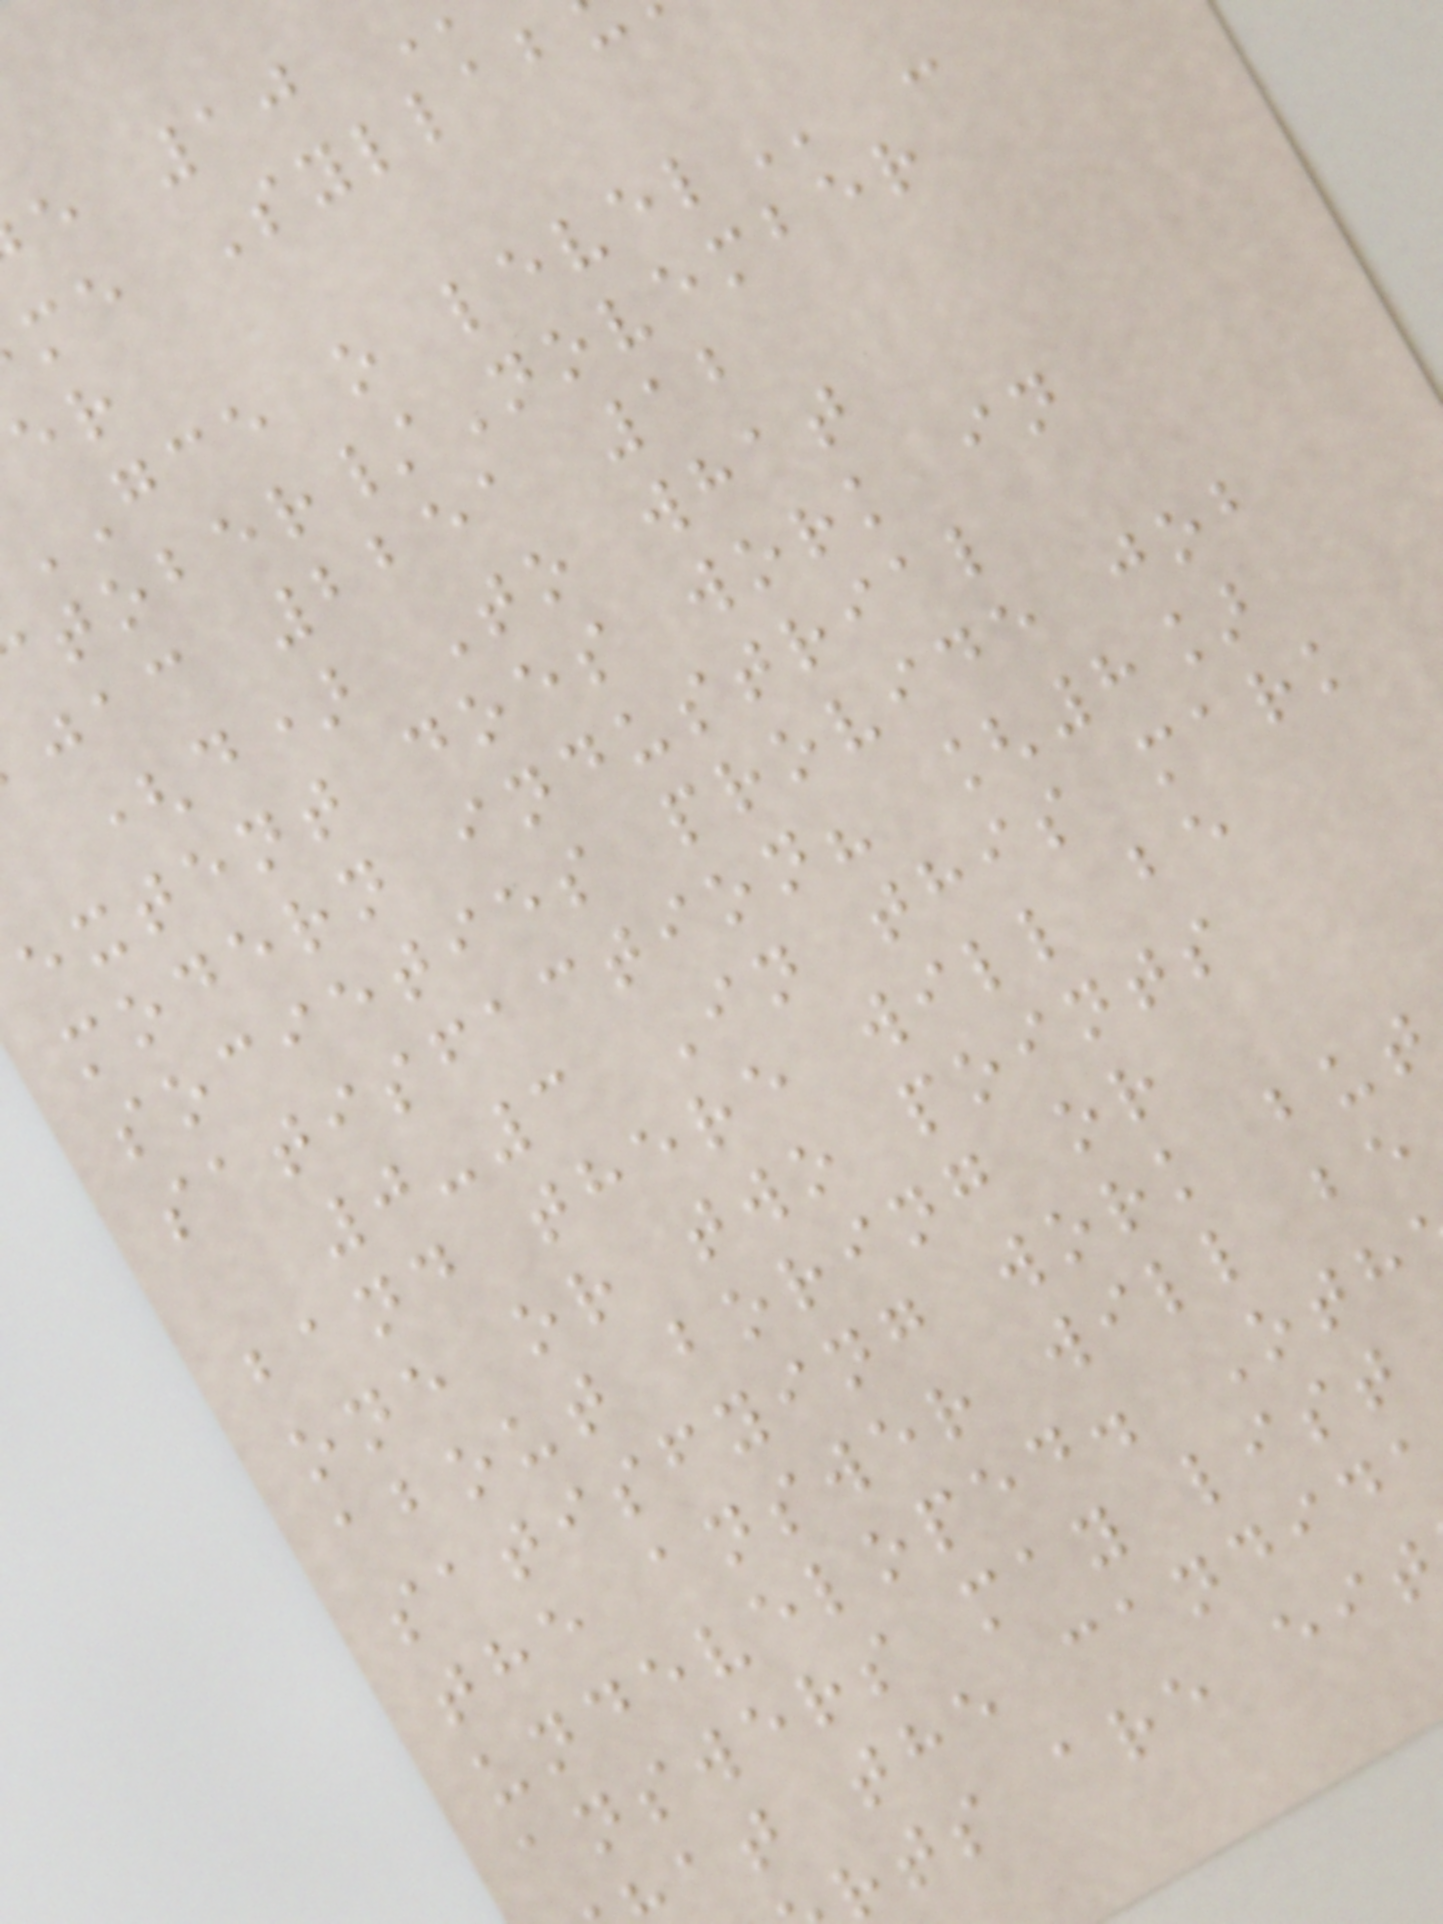e 10
me Syllab
GCE o
tober/November
jac 2251 12
(d) To what
extent does work in
modern industrial
societies provide job
satisfaction? [8]
0-3 In this mark
band there will be
one or two points
about boring or
satisfying work but
the answer will be
undeveloped. Oth
answers may list
at the candid
rts are eit
